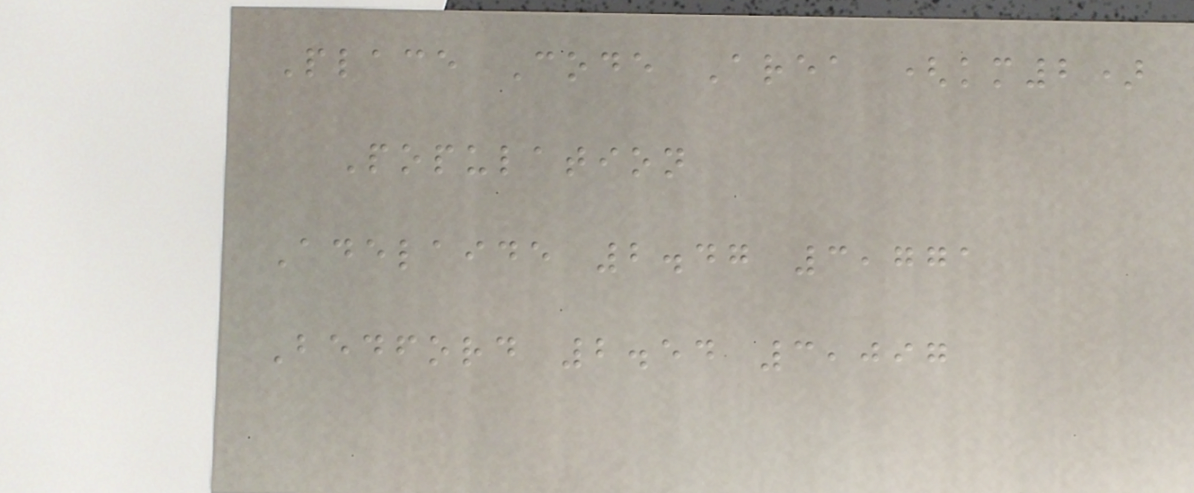Place Code Area (km2)
Population
Adelaide 2.47 3,771
Bedford 2.54 3,097
